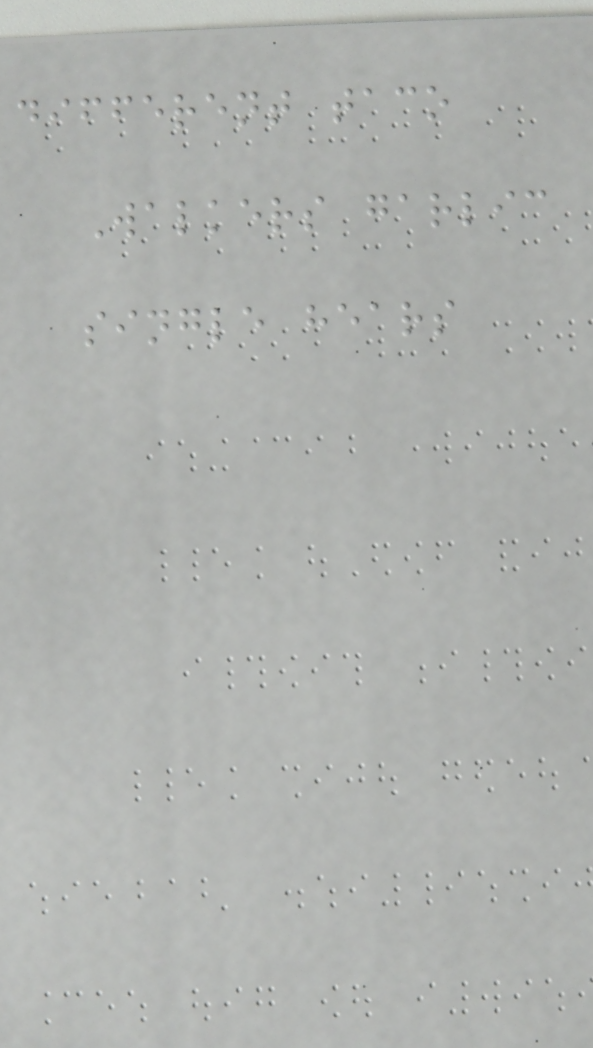different taco
Walkers garlic
single hears
